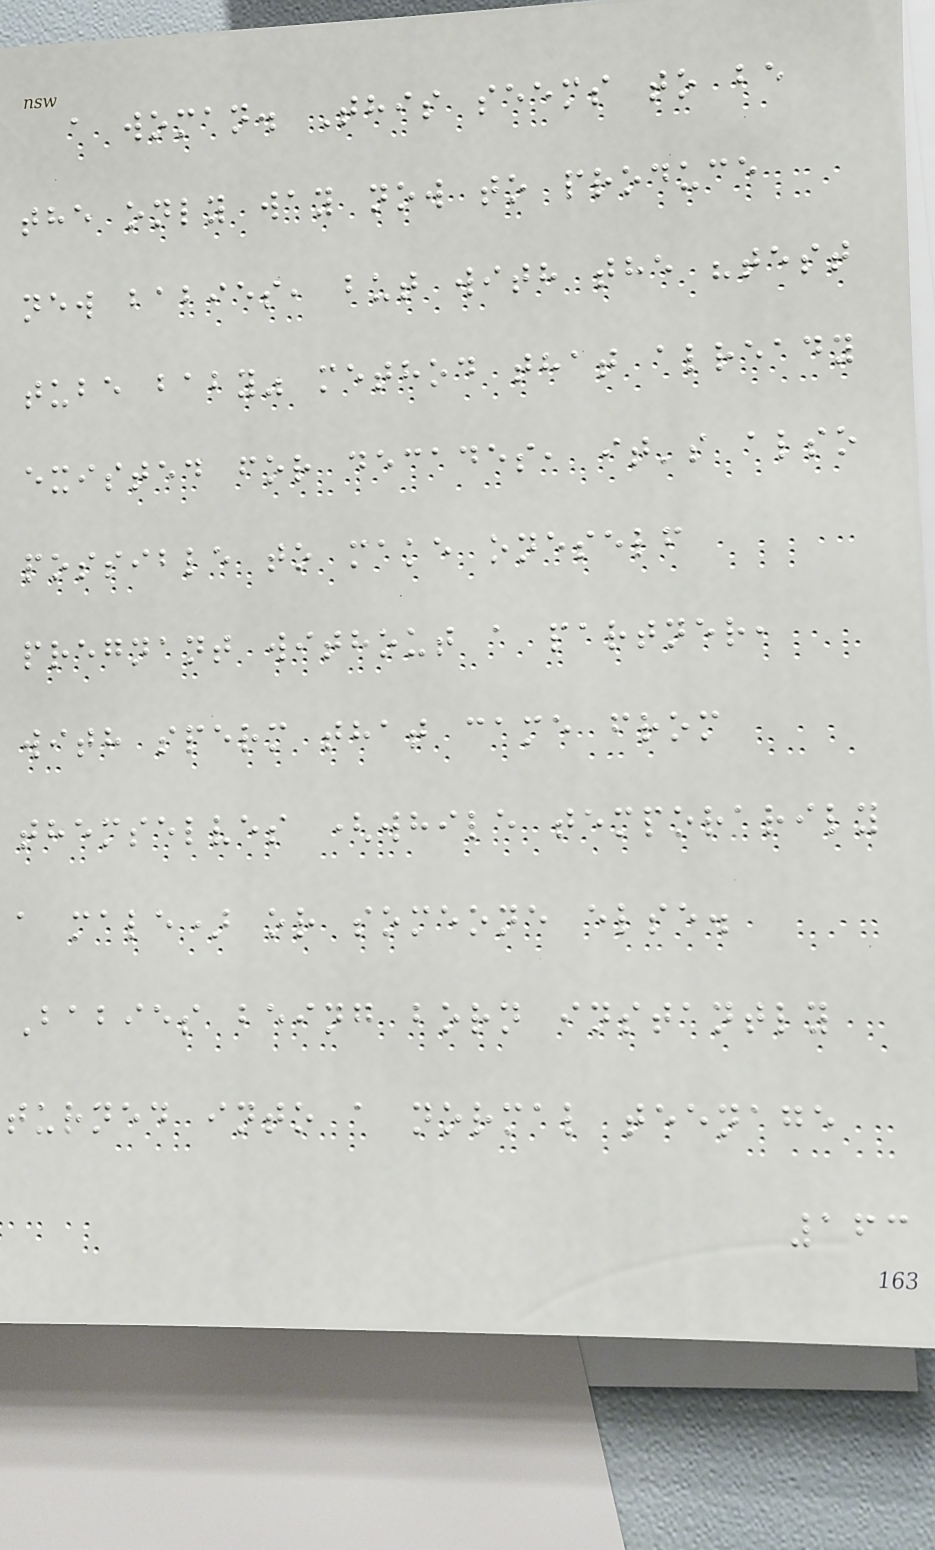a woman. This seems to be
the only way now to produce
new babies, but with the "test
tube baby" method that already
existed for decades, it's also
possible to make oneself
pregnant without a partner,
with sperm that came from
themselves (while temporarily
a male) or someone else.
Babies being born instantly
turned into a normal teenage
163
